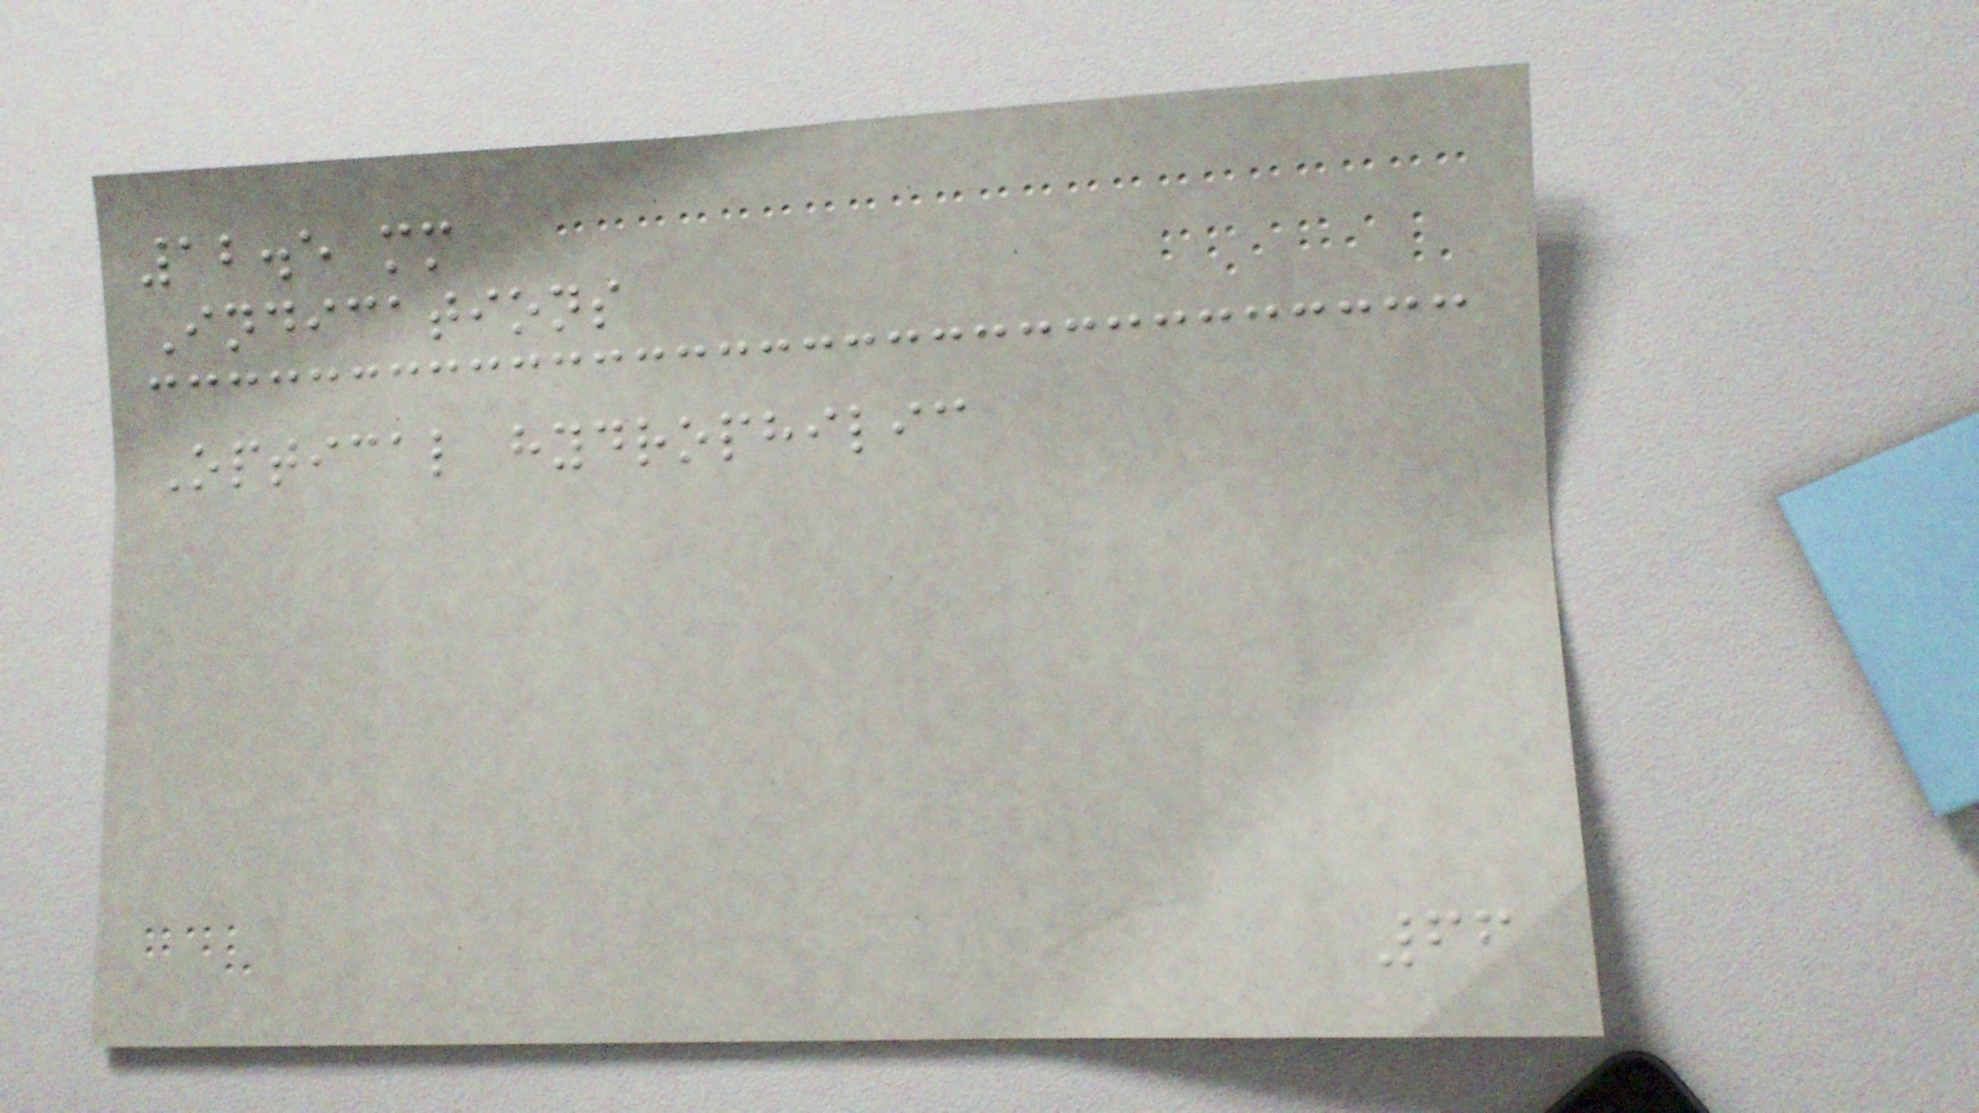12.5 mm
Indications
Optical hydrophilic
66
